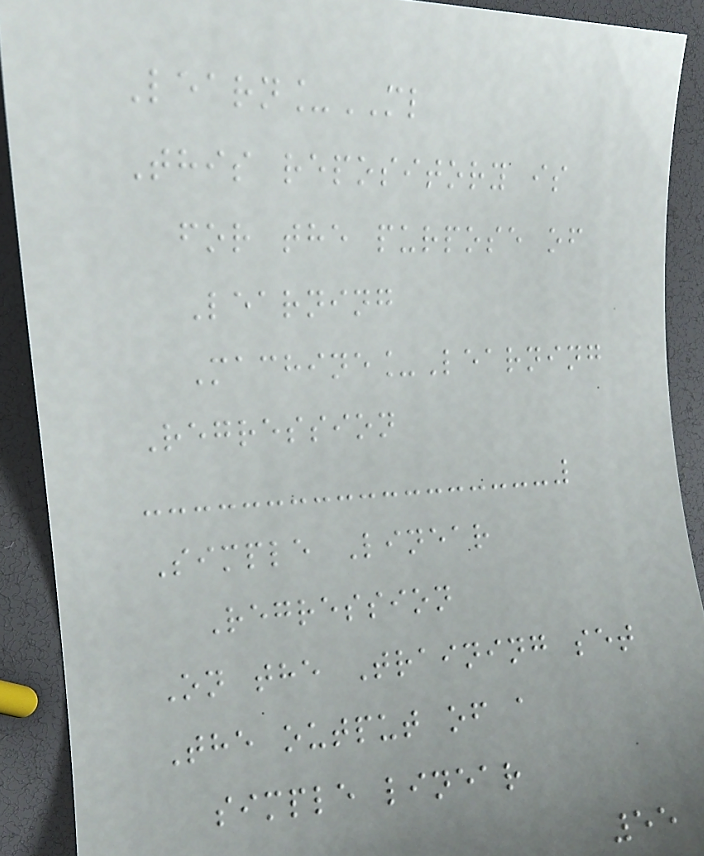Learn_ML
This repository is
for the purpose of
Learning
Machine_Learning
Regression
Simple Linear
Regression
On the Training set
The output of a
simple linear
55
